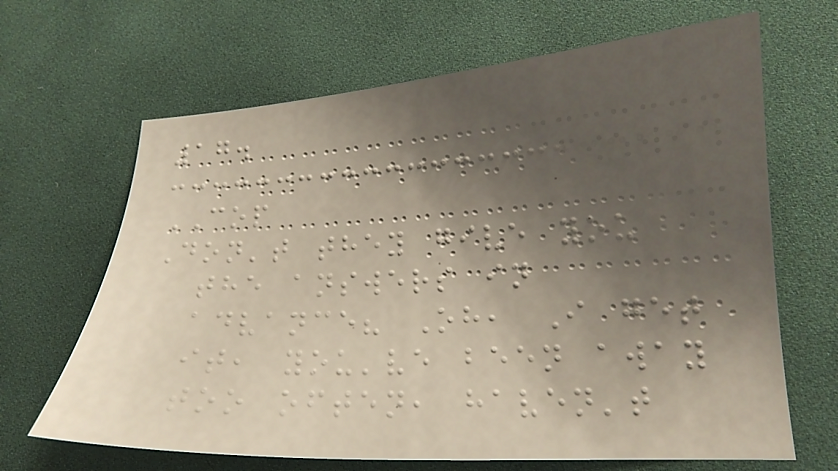17.
COP
Don't they give you
the answers in
advance? Oh, I get
it, you've been away
too often, haven't
